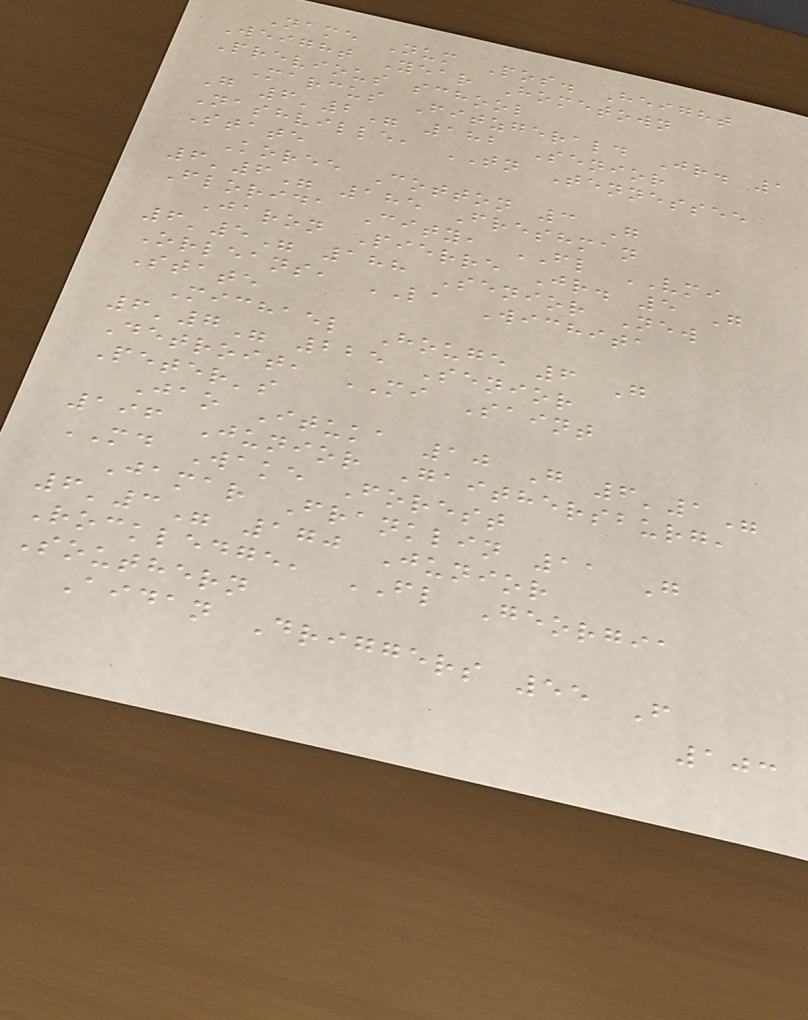Name Num Pos. Height
Weight Year Hometown
Previous school
Marcus Fitzgerald Jr. 1
G 6'2" 182 Senior
Nashville, TN Tennessee
State
Koree Cotton 3 G
6'6" 185 Freshman
Florida City, FL VMI
Jaron Pierre Jr. 5 G
6'5" 188 Senior New
Orleans, LA Wichita
State
Michael Houge 6 G
6'7" 225 Senior
Detroit, MI Saint
Peter's
Jao Ituka 10 G 6'1"
196 Junior Gaithersburg,
MD Wake Forest
Jamar Franklin 11 G
6'3" 170 Junior
Rockledge, FL Georgia
Southern
Aidan Driggers 55 F
103
